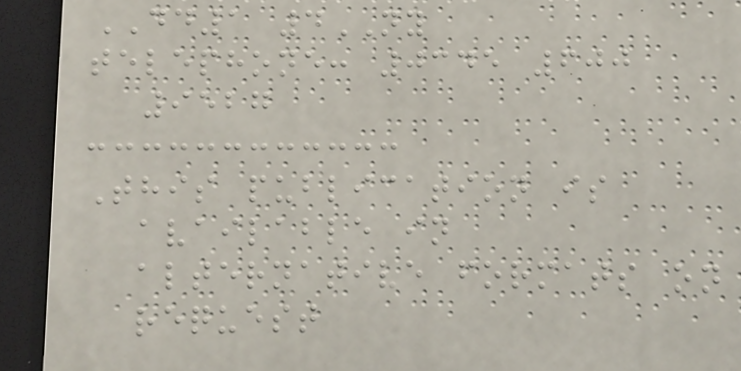DD1 4NY
telephone: 0345 600
9527
This publication is
available in
alternative formats on
request
